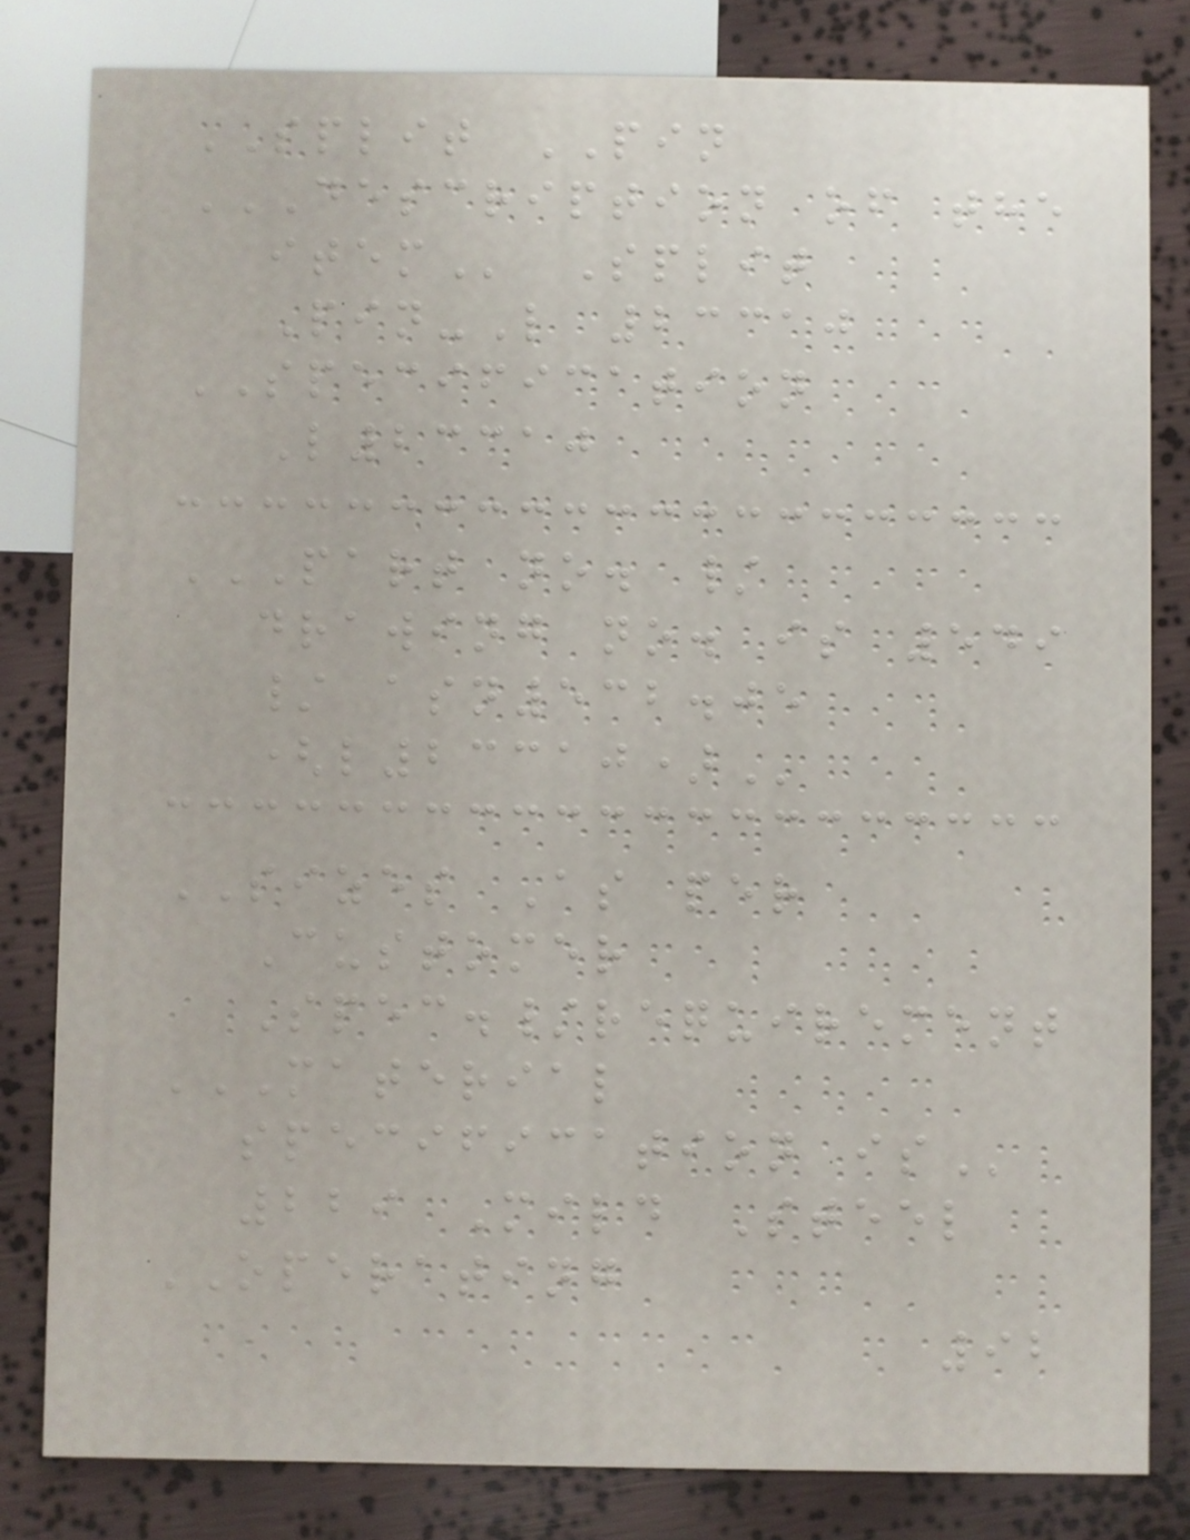SPLIT PIN
DESCRIPTION OF THE
ITEM Split
Pin-L 23310
SPECIFICATION
L23310
PART NO. /
DRAWING NO. IS 549
/ ASN532.05
(L23310)
SIZES As per
Customer
Spec./requirement
MATERIAL
SPECIFICATION IS
229 Mild Steel
OPERATING
92
